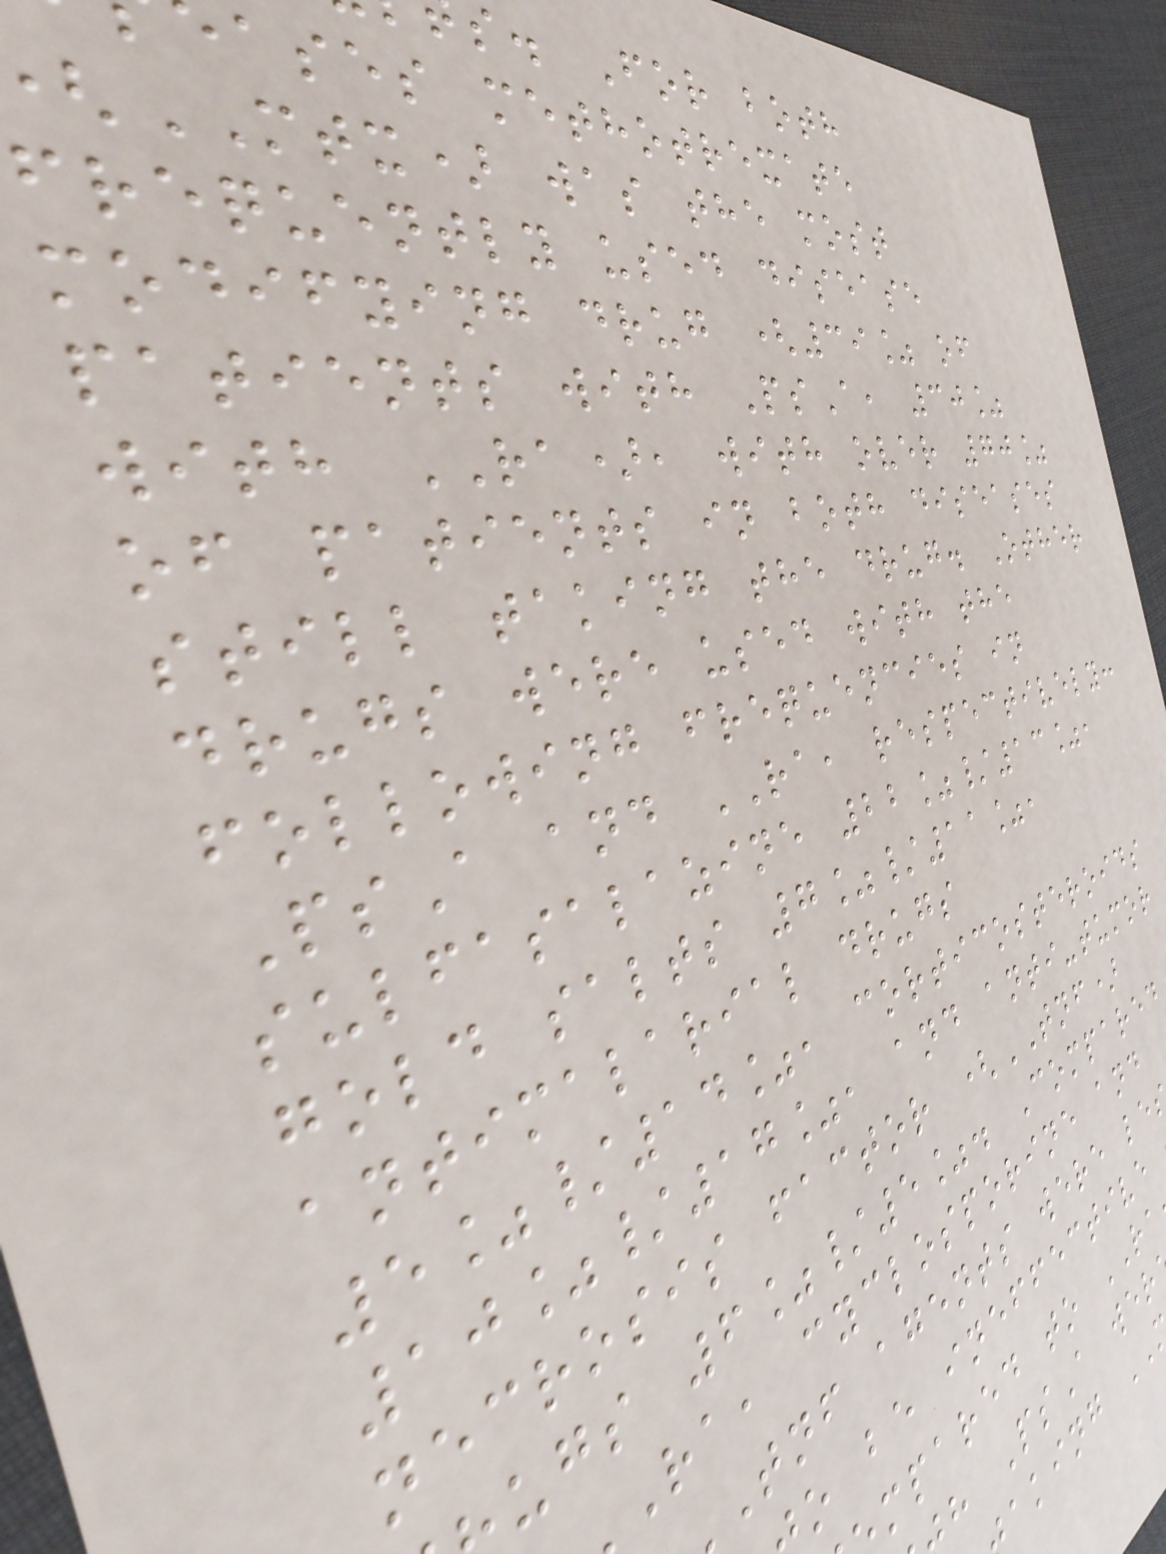s. For both
ases methotrexate
MTX) was the most
frequently used disease
modifying drug (39% of
patients with PsA, 30%
with RA), with over 70%
of patients in both diseases
still taking the drug. Other
drugs were used with the
following frequencies in
PsA and RA, respectively:
sulfasalazine 22%/13%,
gold salts 7%/11%,
antimalarial drugs
5%/14%, corticosteroids
10%/17%, and anti-tumor
necrosis factor (TNF)
ugs 6%/5%. Compared
ra, cyclosporine and
tnf agents were le
o be ineffective
mpared to RA
h PsA wer
